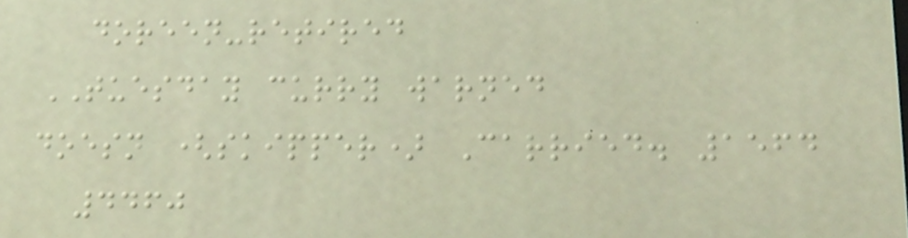doreen-retired
TUESDAY curry warned
doesn (skipper) Carried. 1564
4460
